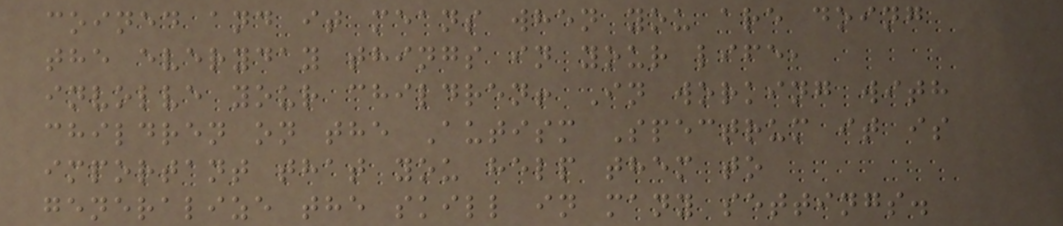coined and it means when you are doing
the everyday things in your life,
involve your children! In working with
children on the Autism Spectrum it is
important that you help them to
generalize the skill in many settings.
